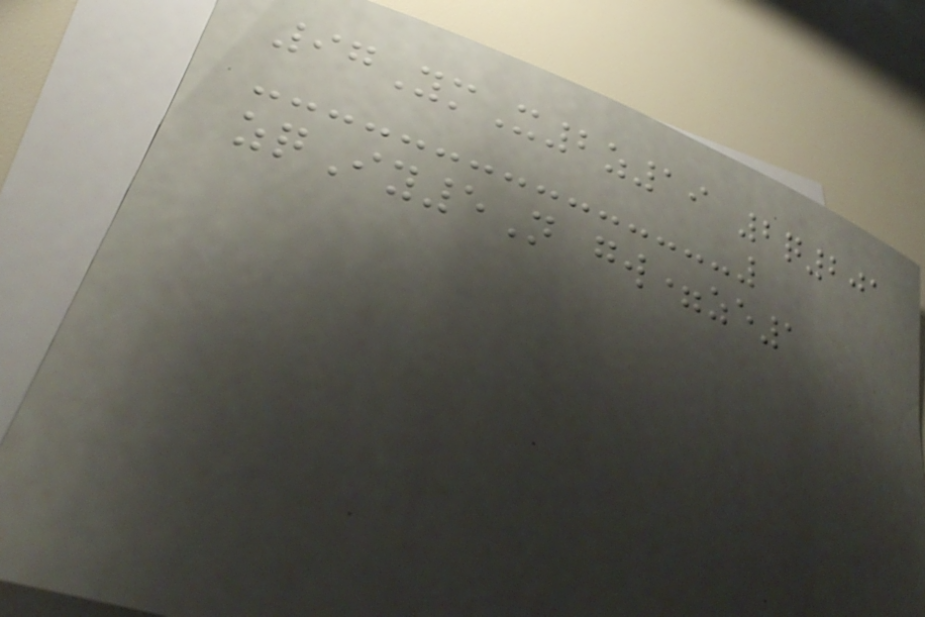97YmX2z19 2q201
zqIy5N gw=ze1
